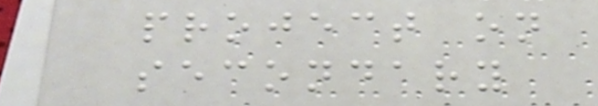project on
secondary
